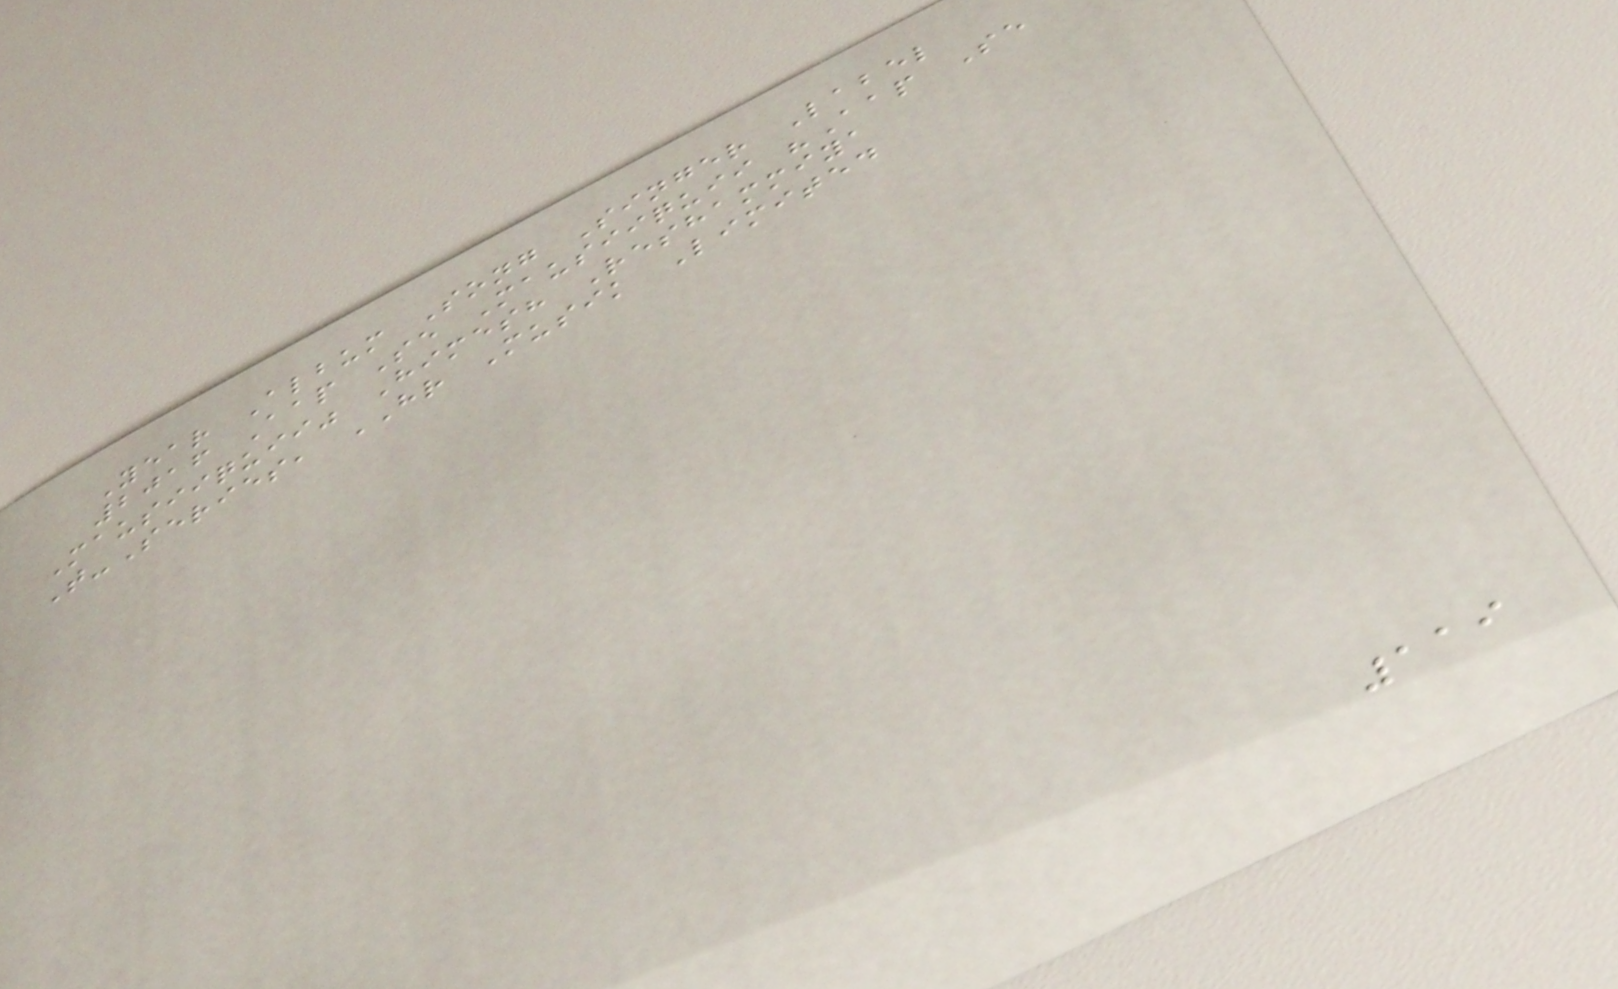Year Album Song Singer Label
2016 Aap Se Mausiiquii "Aap Se
Mausiiquii" Himesh Reshammiya
T-Series, HR Musik Limited
119
